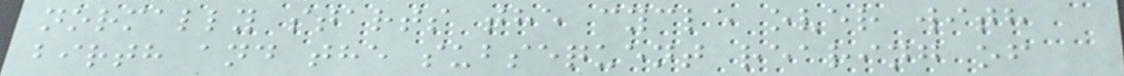normally starts the cycle over with
birth and the subsequent rearing of
